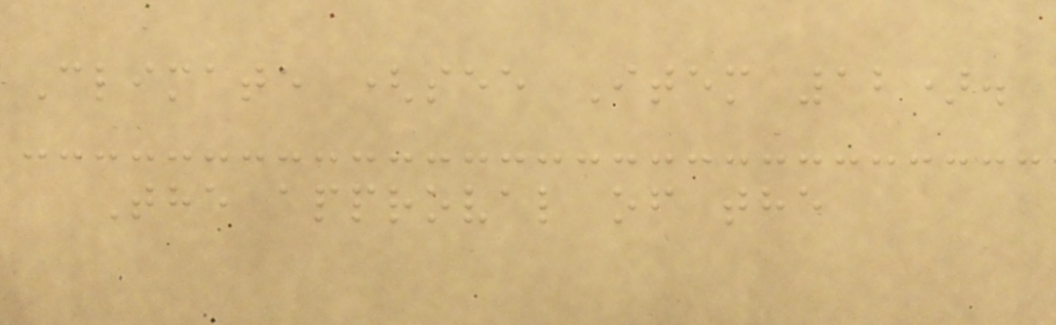Climate (see Item 12).
The approval of the
